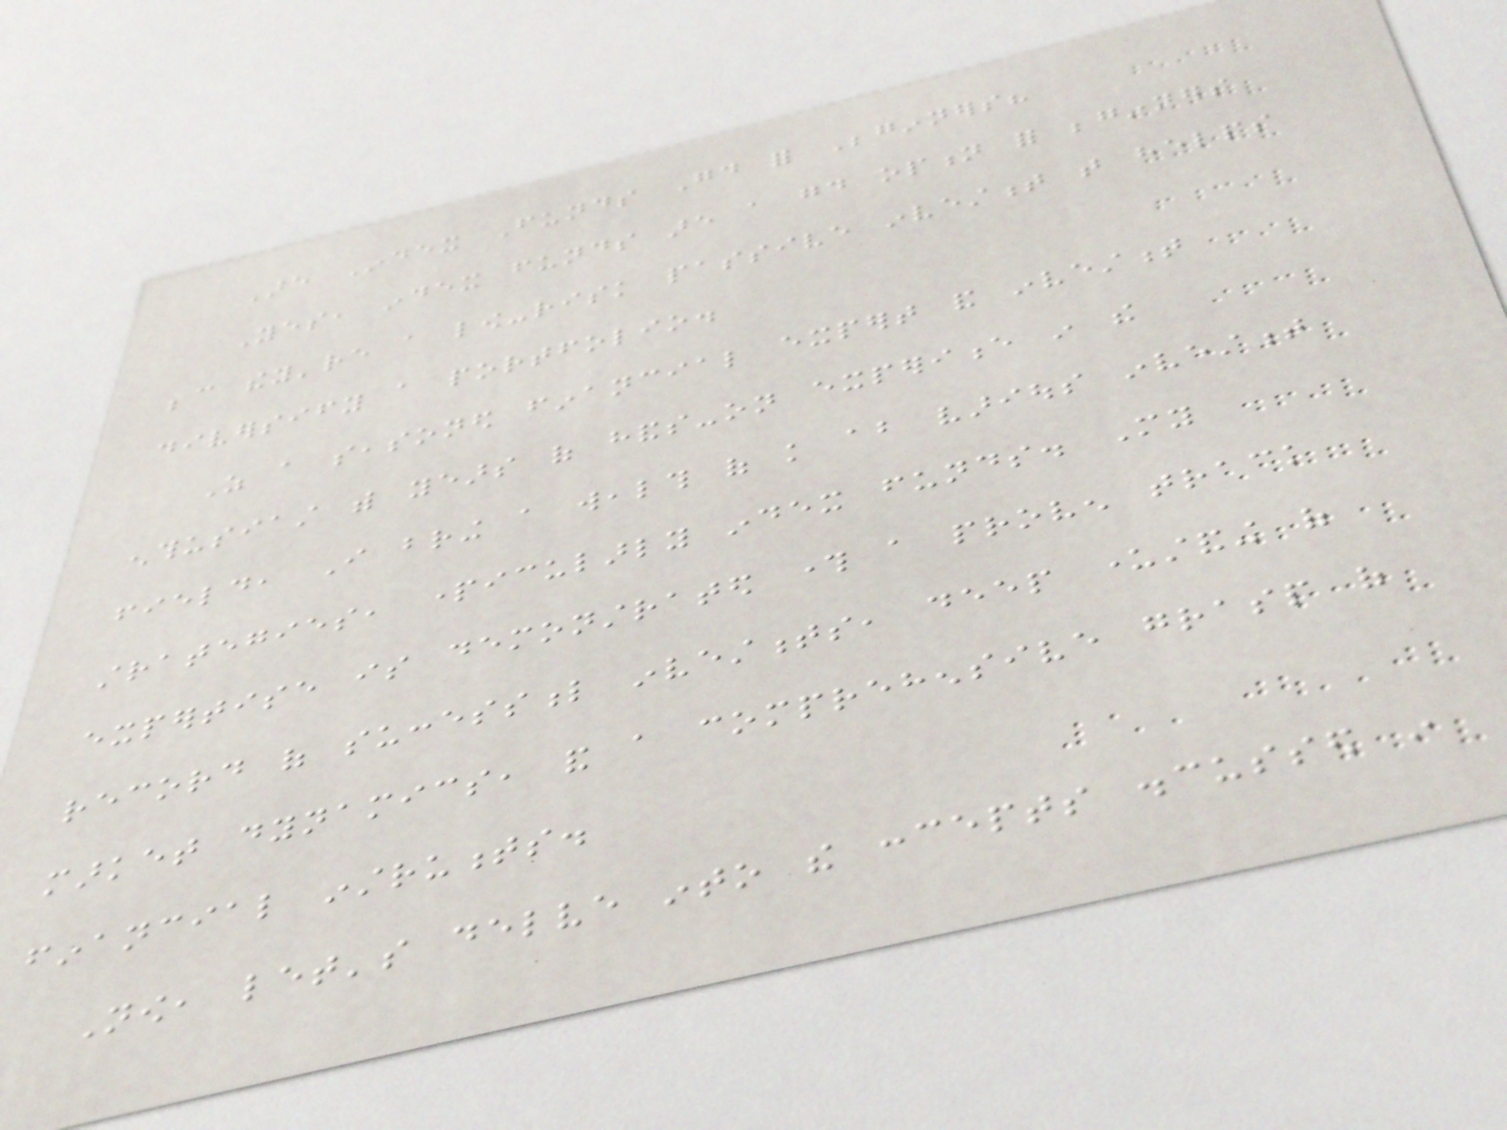Are Index Funds Good for Beginners?
Yes, index funds are a good option for beginners
because they're a low-risk passive investment that helps
diversify a portfolio.
As a seasoned financial expert and investment
enthusiast with years of hands-on experience in the
field, I bring a wealth of knowledge about various investment
strategies, particularly index funds. My
expertise is demonstrated through a proven track
record of successful investments, deep understanding of
market dynamics, and a comprehensive grasp of
financial instruments.
Now, let's delve into the concepts discussed in
